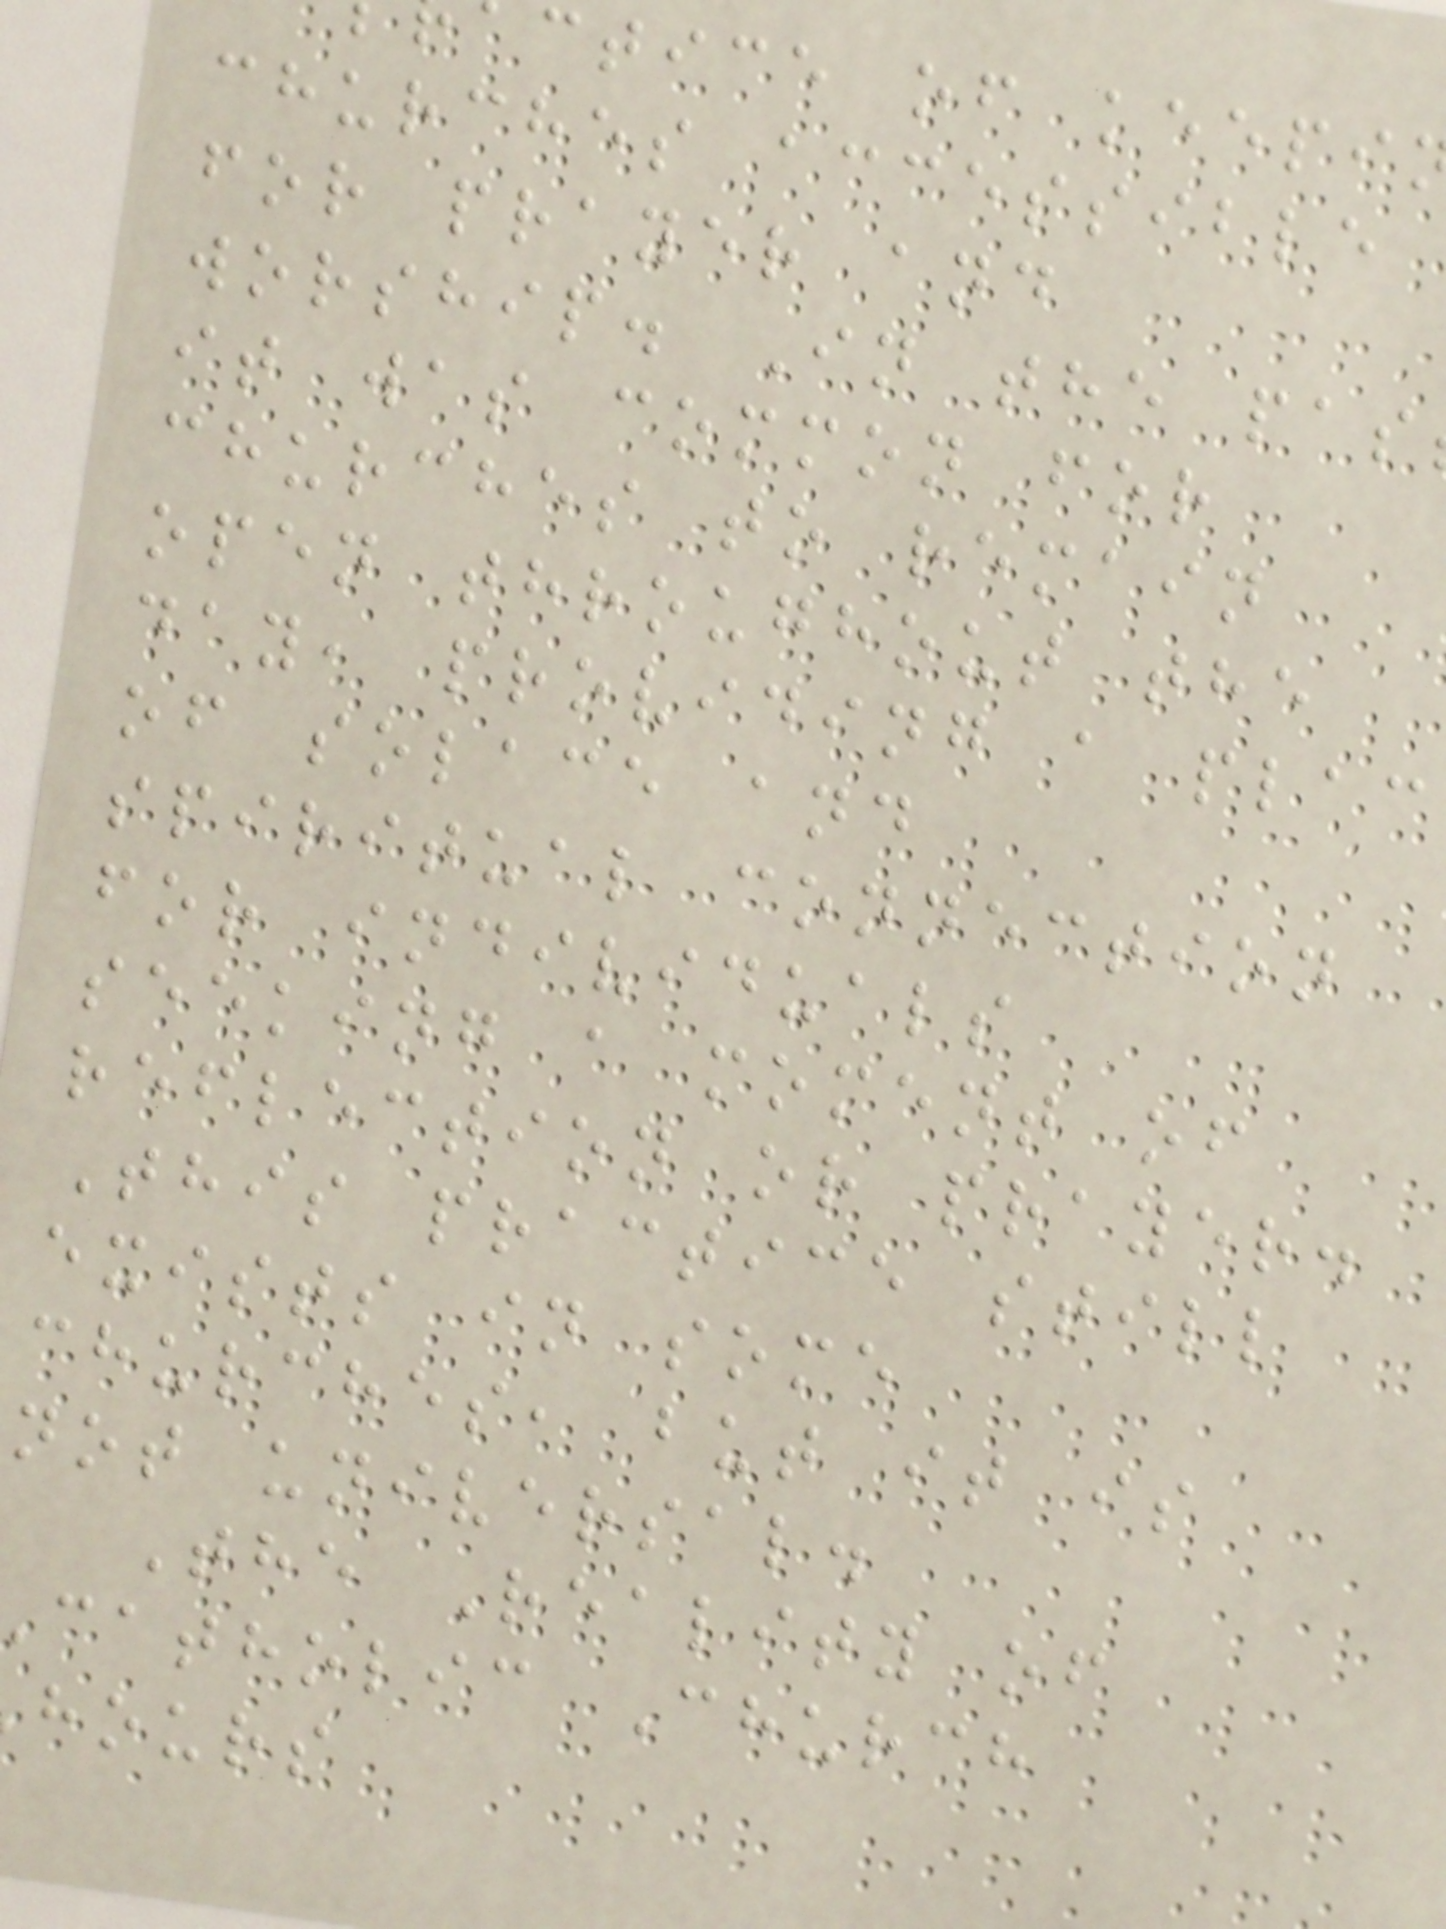ctice of keepi
churches accessible
for prayer and
worship. In the pas
it was common for
churches to remain
open throughout the
day, providing a plac
of solace and
spiritual connection
for individuals
seeking a moment of
reflection or prayer.
This practice still
exists in some
churches, but it is
not universal.
The Reality of
catholic Church
hours
